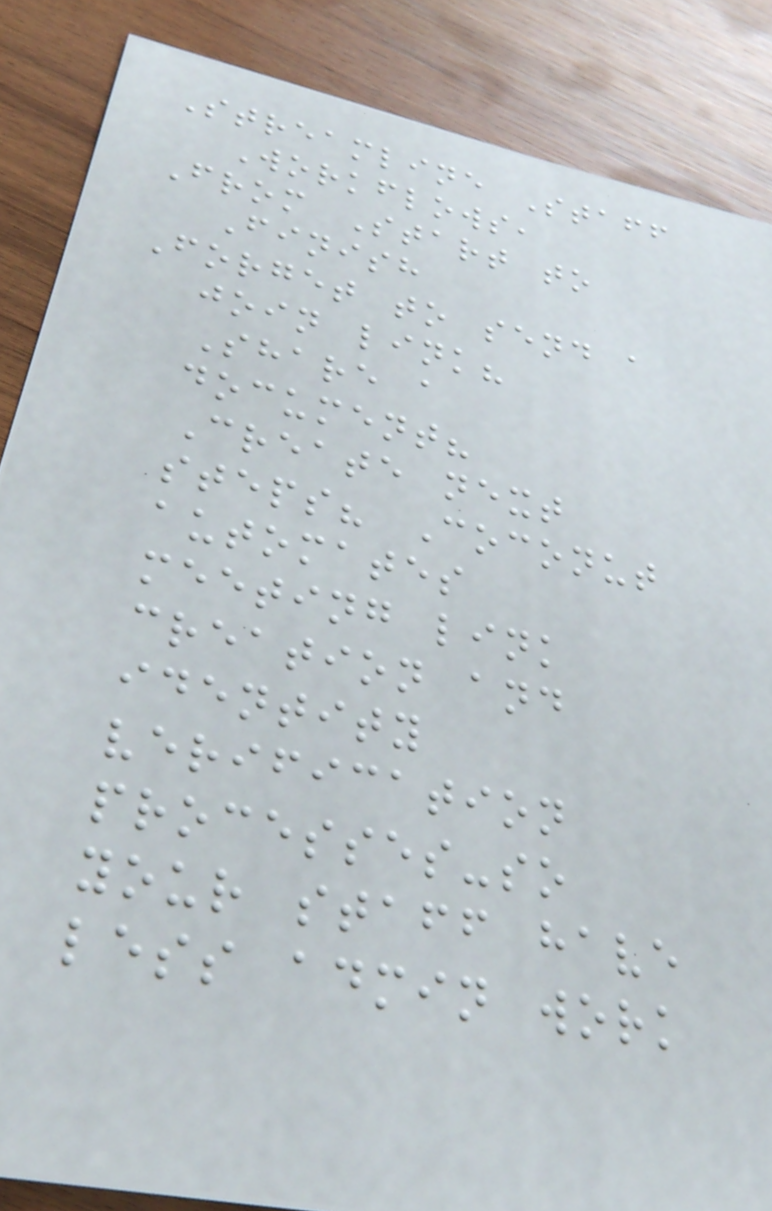Streamline Staff
Workflows,
From Start to
Finish
Forget to send a
join link?
Share a
document?
Create next
steps? Coconut
automates
meeting link
creation and
identity
verification
processes-so
your staff have
less admin work
